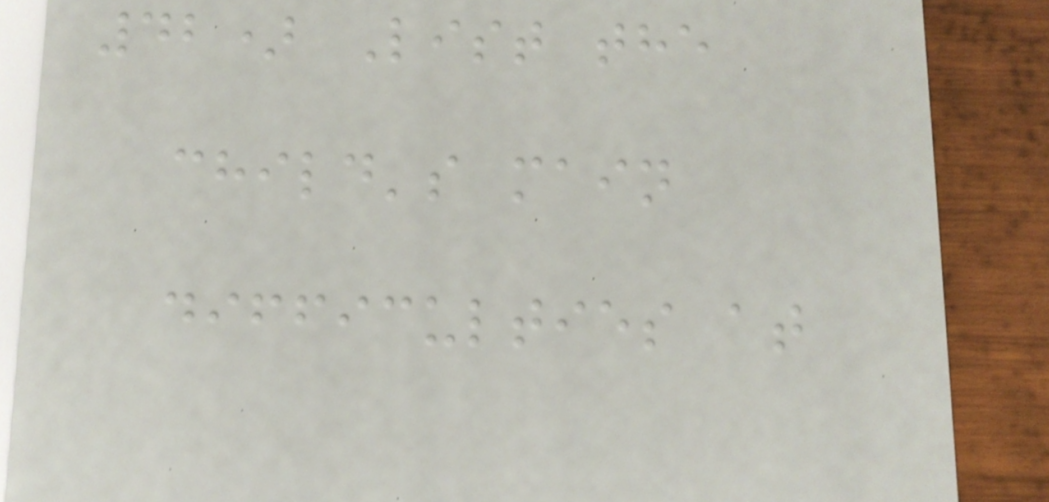42) List the
child's main
difficulties at
